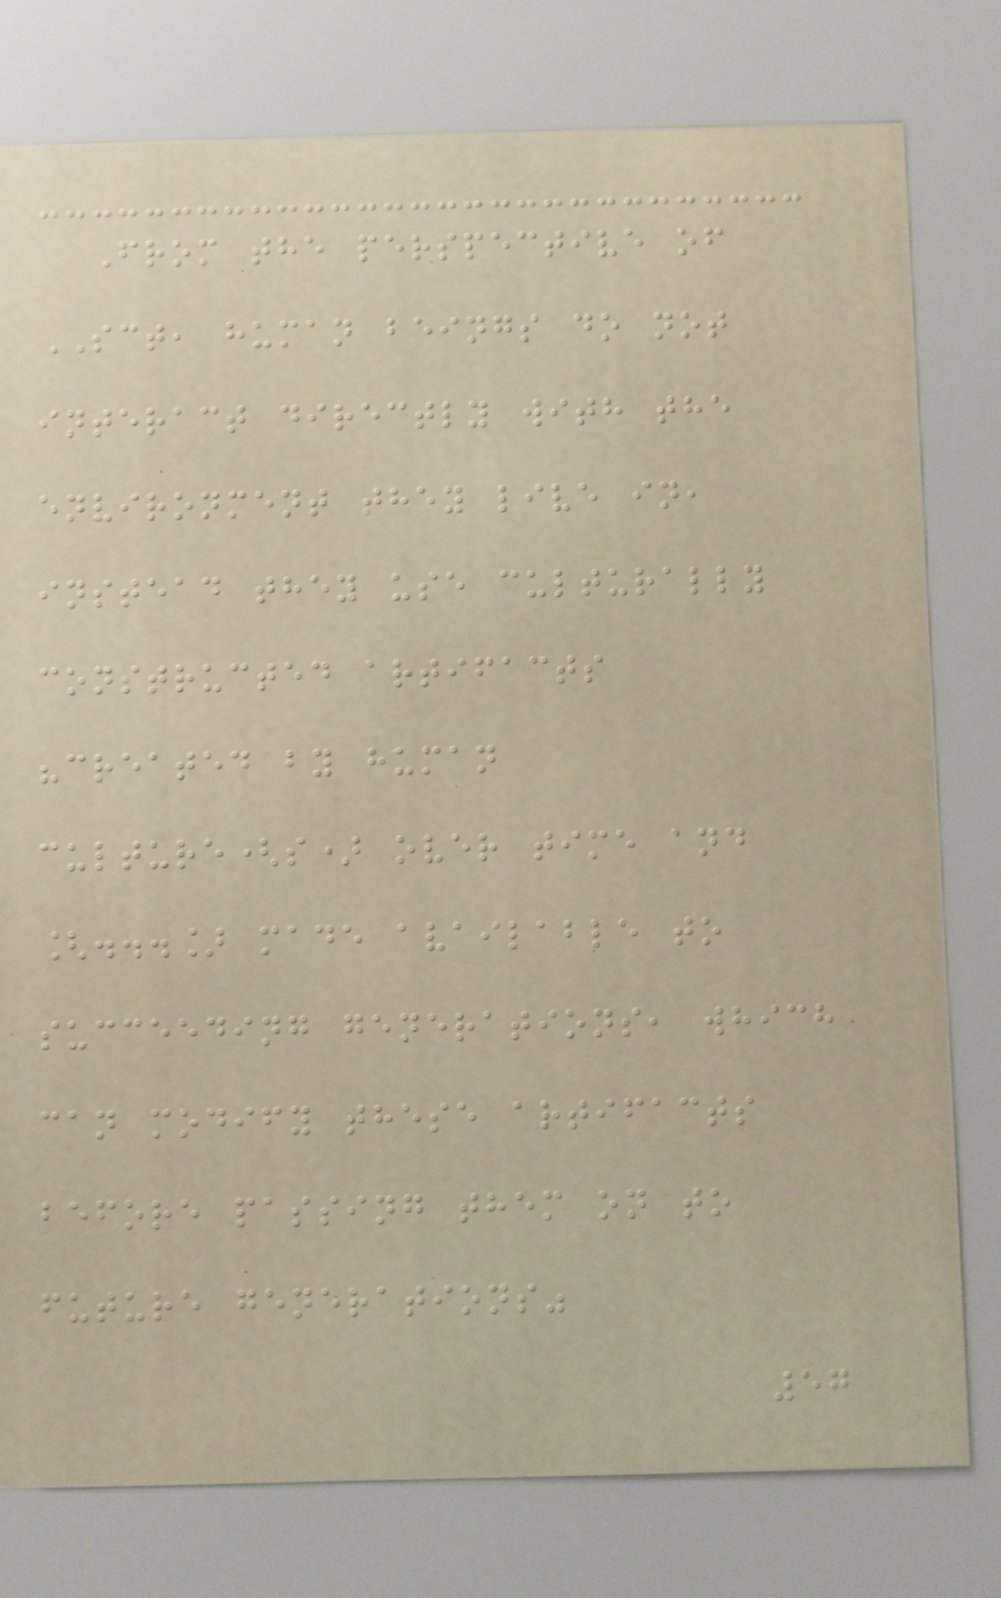From the perspective of
SCT, human beings do not
interact directly with the
environment they live in,
instead they use culturally
constructed artifacts
"created by human
culture(s) over time and
[...] made available to
succeeding generations, which
can modify these artifacts
before passing them on to
future generations"
57
